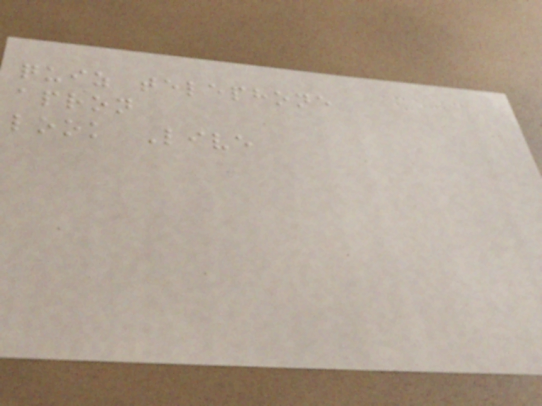quiz telephone
apron
look Live
